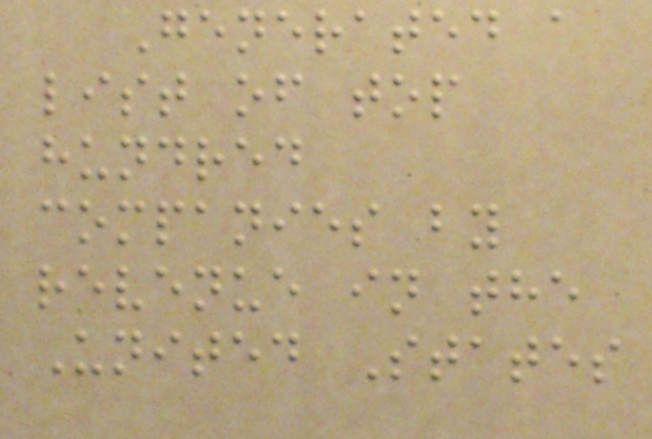Generated a
list of top
hundred
companies by
revenue in the
United States
